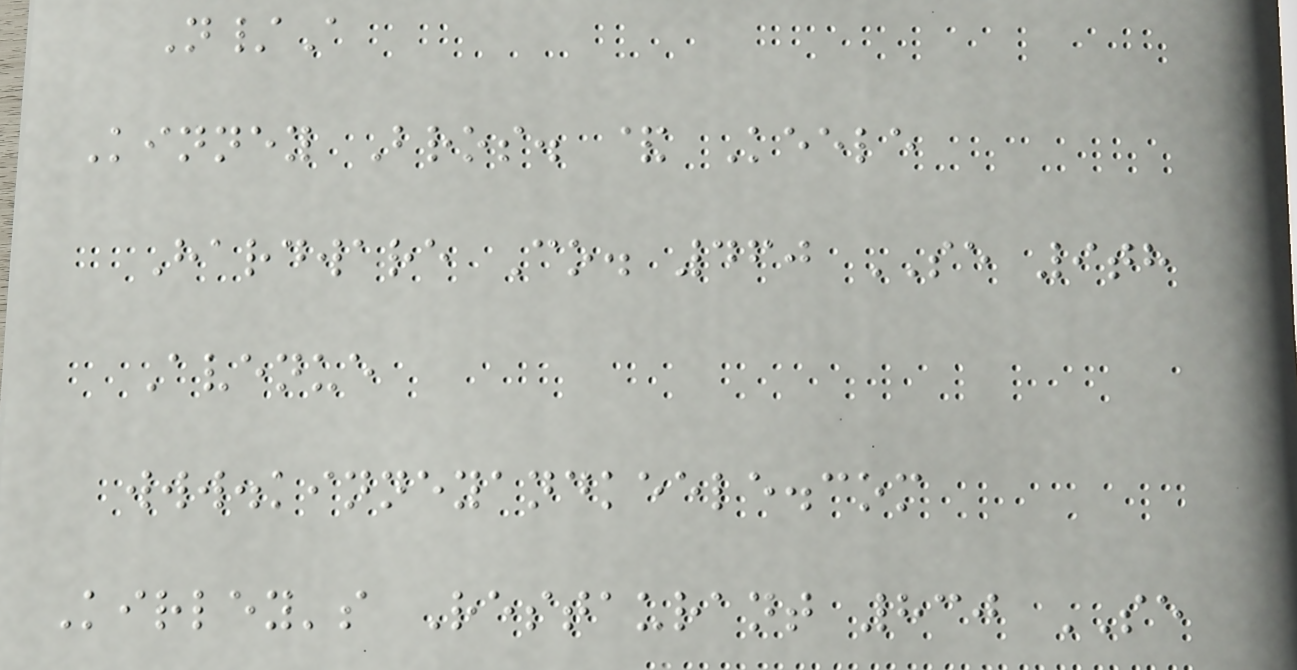N/A
Kinney Bros. & Keele
Hardware Co. 460 SE 9th
Avenue
www.kinneyandkeele.com
Kirley's Restaurant 830 SE
